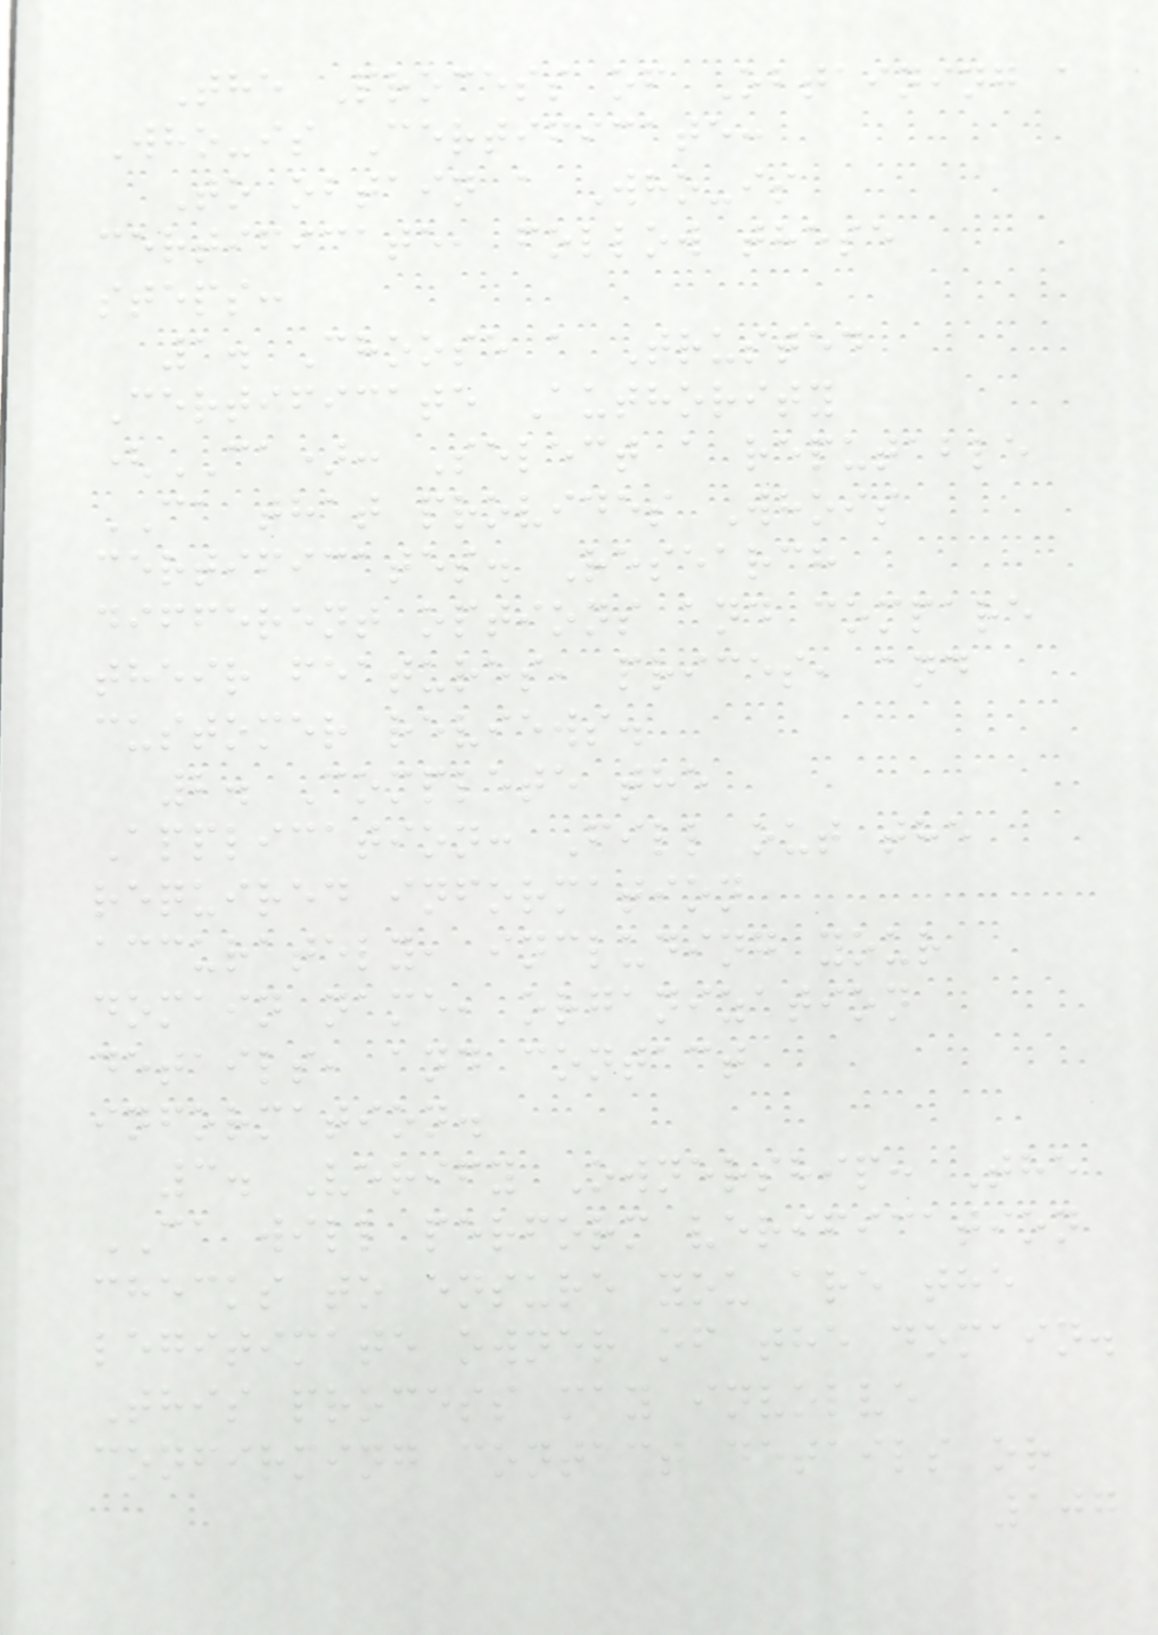The Process of Obtaining a
Who-is Certificate:
To obtain a Who-is
certificate, follow these
steps:
1. Choose a Trusted
Certificate Authority
(CA): Select a reputable
CA that provides Whois
certificates. Research
different options and compare
their features, prices, and
customer reviews.
2. Complete the
Application: Fill out the
required information
accurately, including your
domain name, organization
details, and contact
information.
3. Verify Ownership: The
CA will perform verification
checks to ensure you are the
legitimate owner of the domain.
This process may involve
confirming contact details or
107
